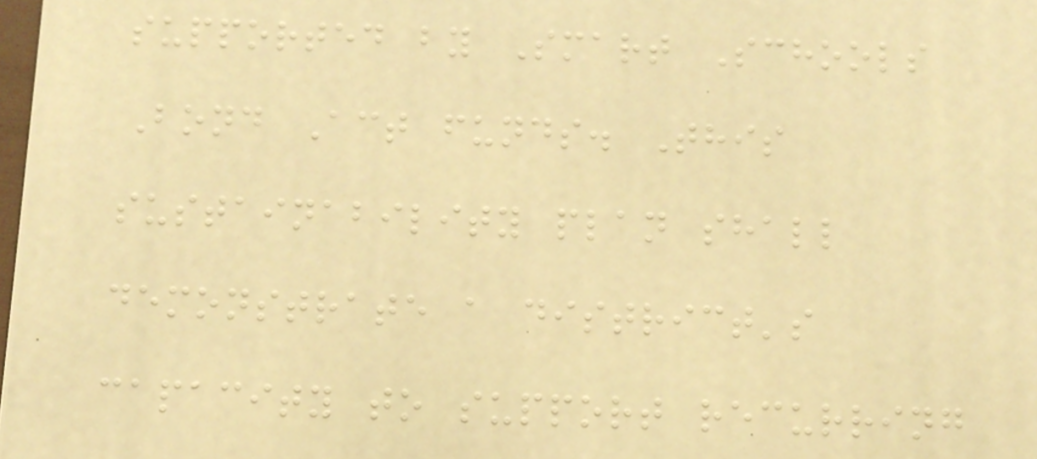supported by Smart Schools
Bond Act funds. This
sustainability plan shall
demonstrate a district's
capacity to support recurring
